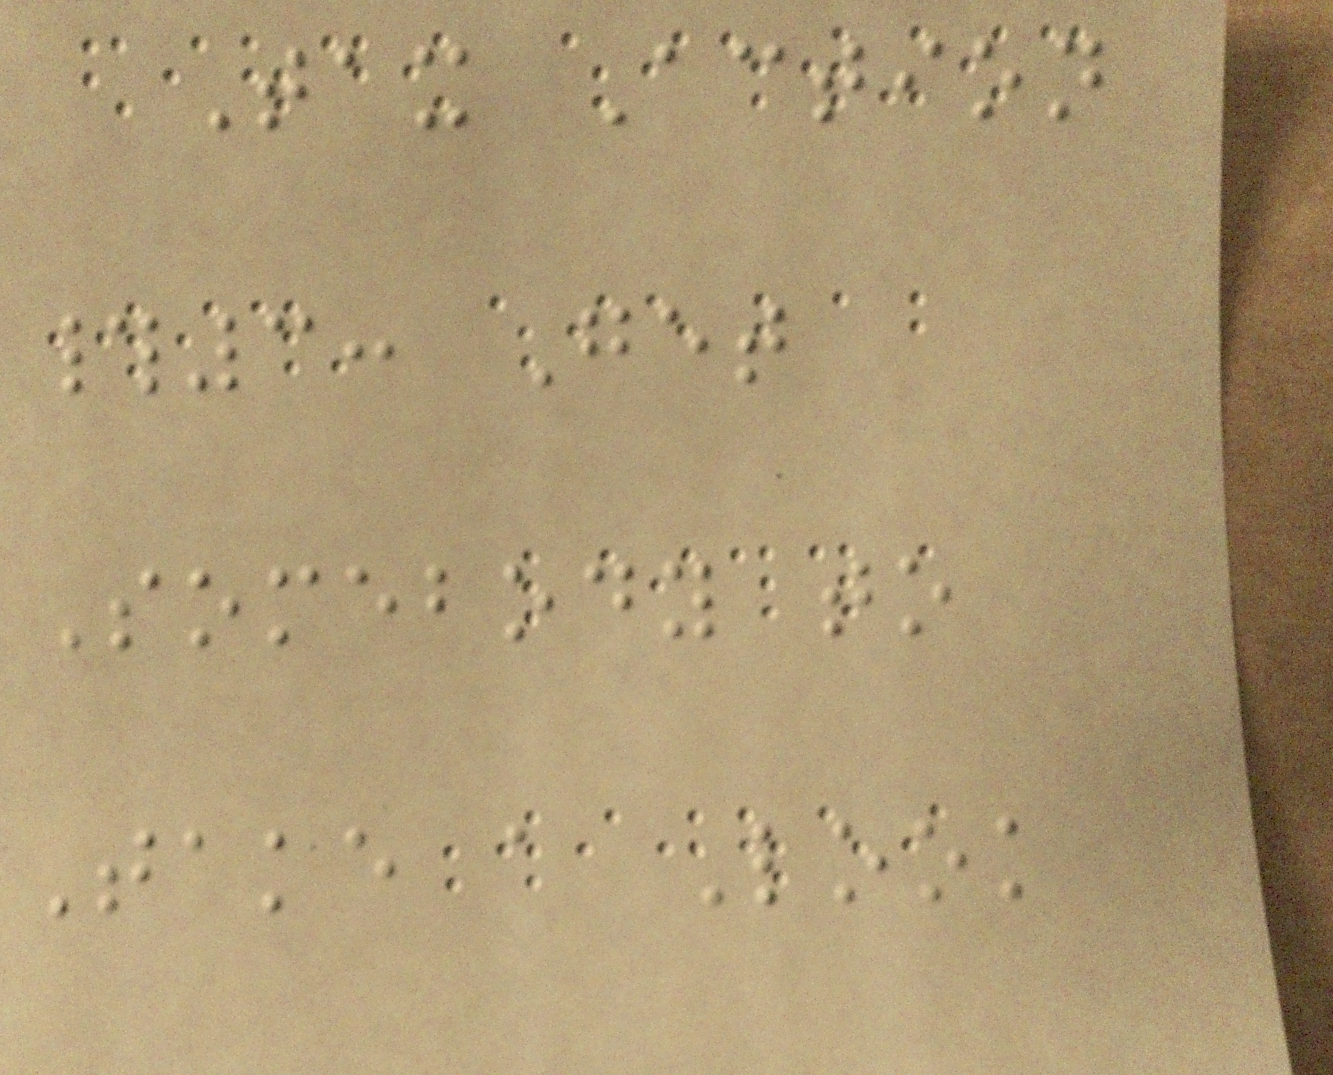Tax Action
#3: Get
Somebody to
Take a Look
